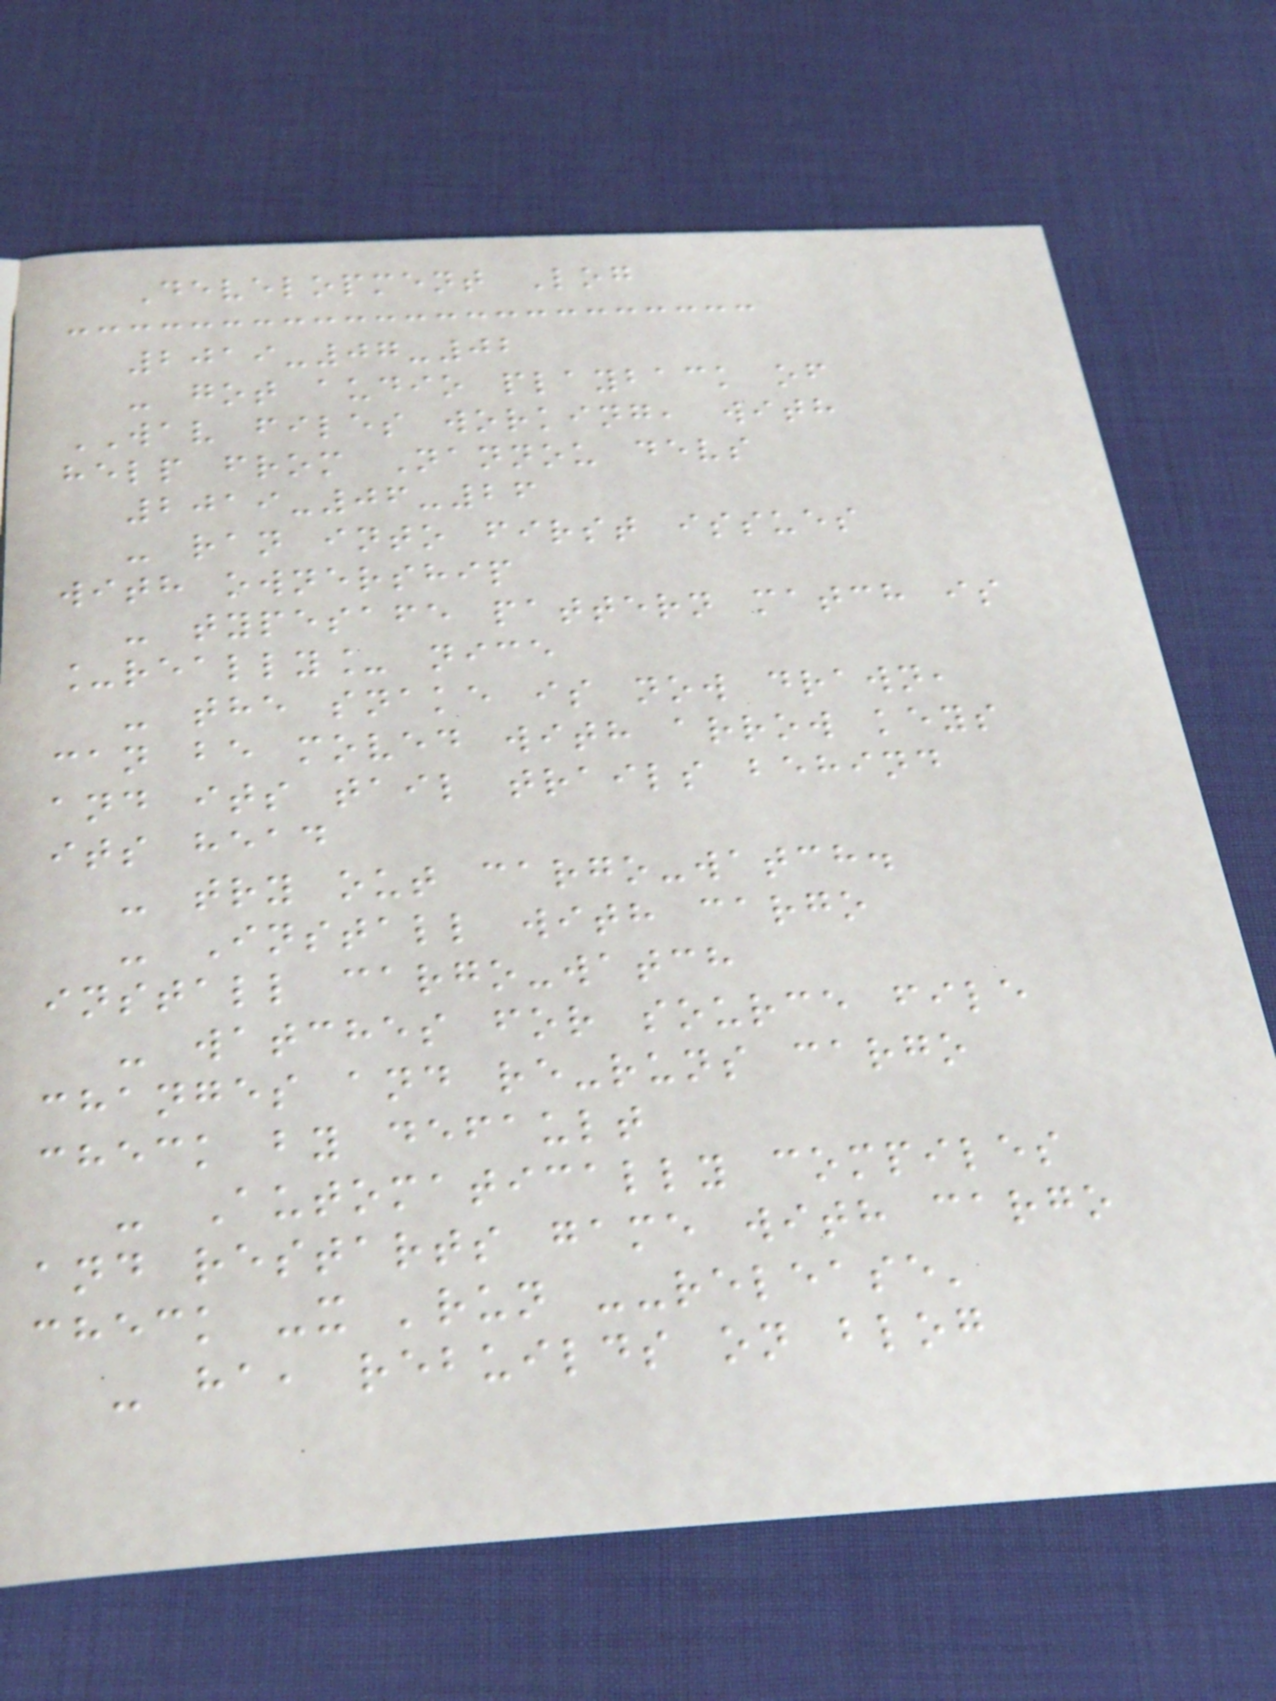Development Log
2019-07-02
- got audio playback of
WAV files working, with
help from Nannou devs
2019-06-26
- ran into first issues
with ownership
- typesafe pattern match is
_really_ nice
- the snake is now drawn,
can be moved with arrow keys
and its tail trails behind
its head
- try out cargo-watch.
- Install with cargo
install cargo-watch
- watches for source file
changes and re-runs cargo
check by default
- Automatically compiles
and restarts game with cargo
check -x 'run --release'
- ha, rebuilds on blog
